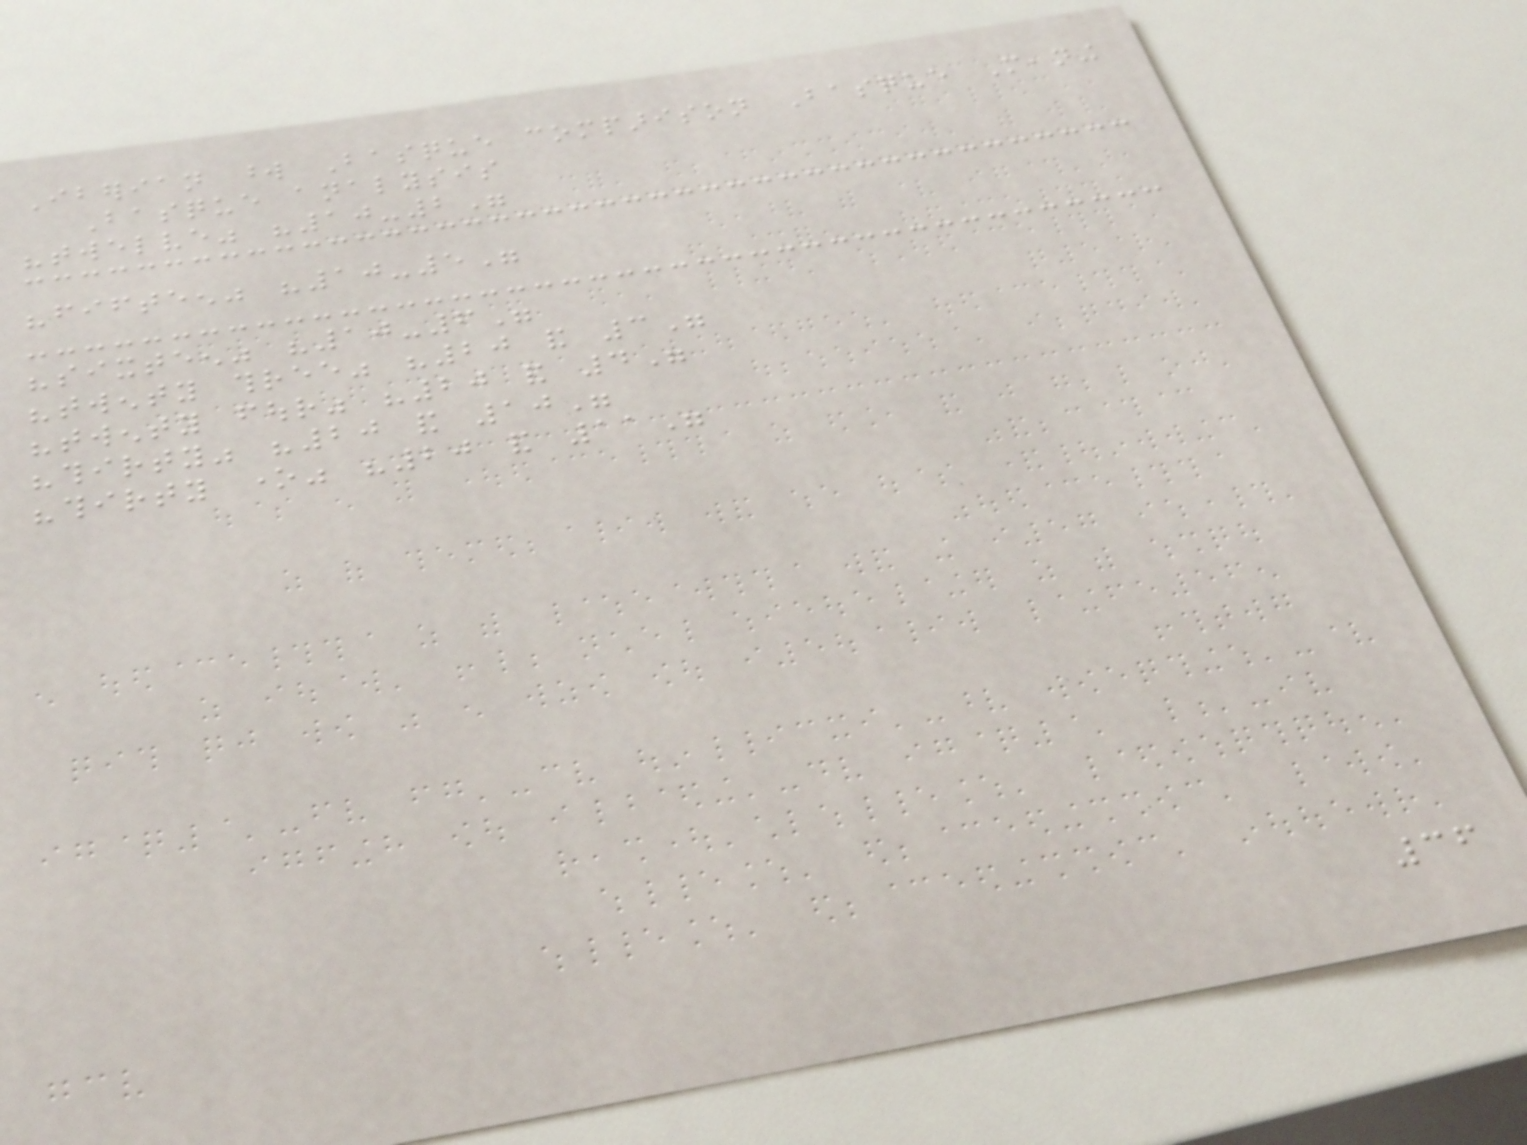Iberian word Basque comparison Basque Meaning
Basque analysis
"twelve" "10-2"
"fifteen" "10-5"
"sixteen" "10-6"
"twenty three" "20 and 3"
"twenty four" "20 and 4"
"thirty" "20 and 10"
"thirty one" "20 and 11"
36
